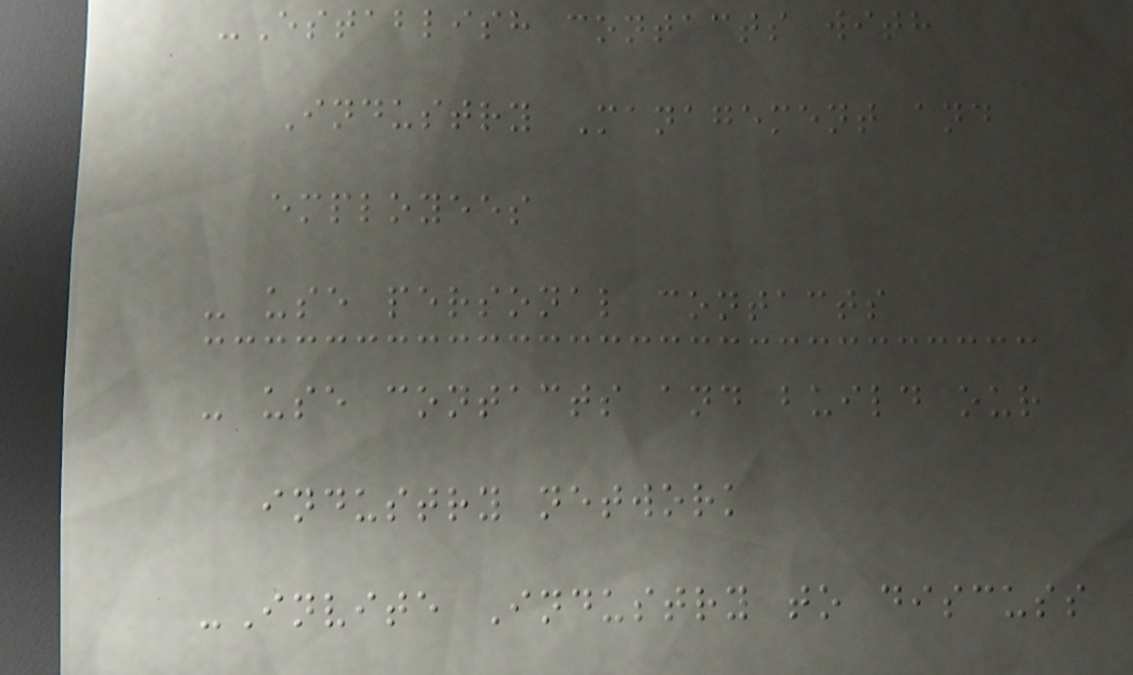-Establish contacts with
Industry Management and
employees
- use personal contacts
- use contacts and build our
industry network
-Invite Industry to discuss
